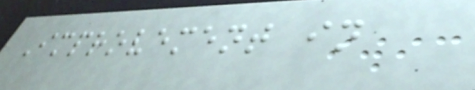Improvement in
